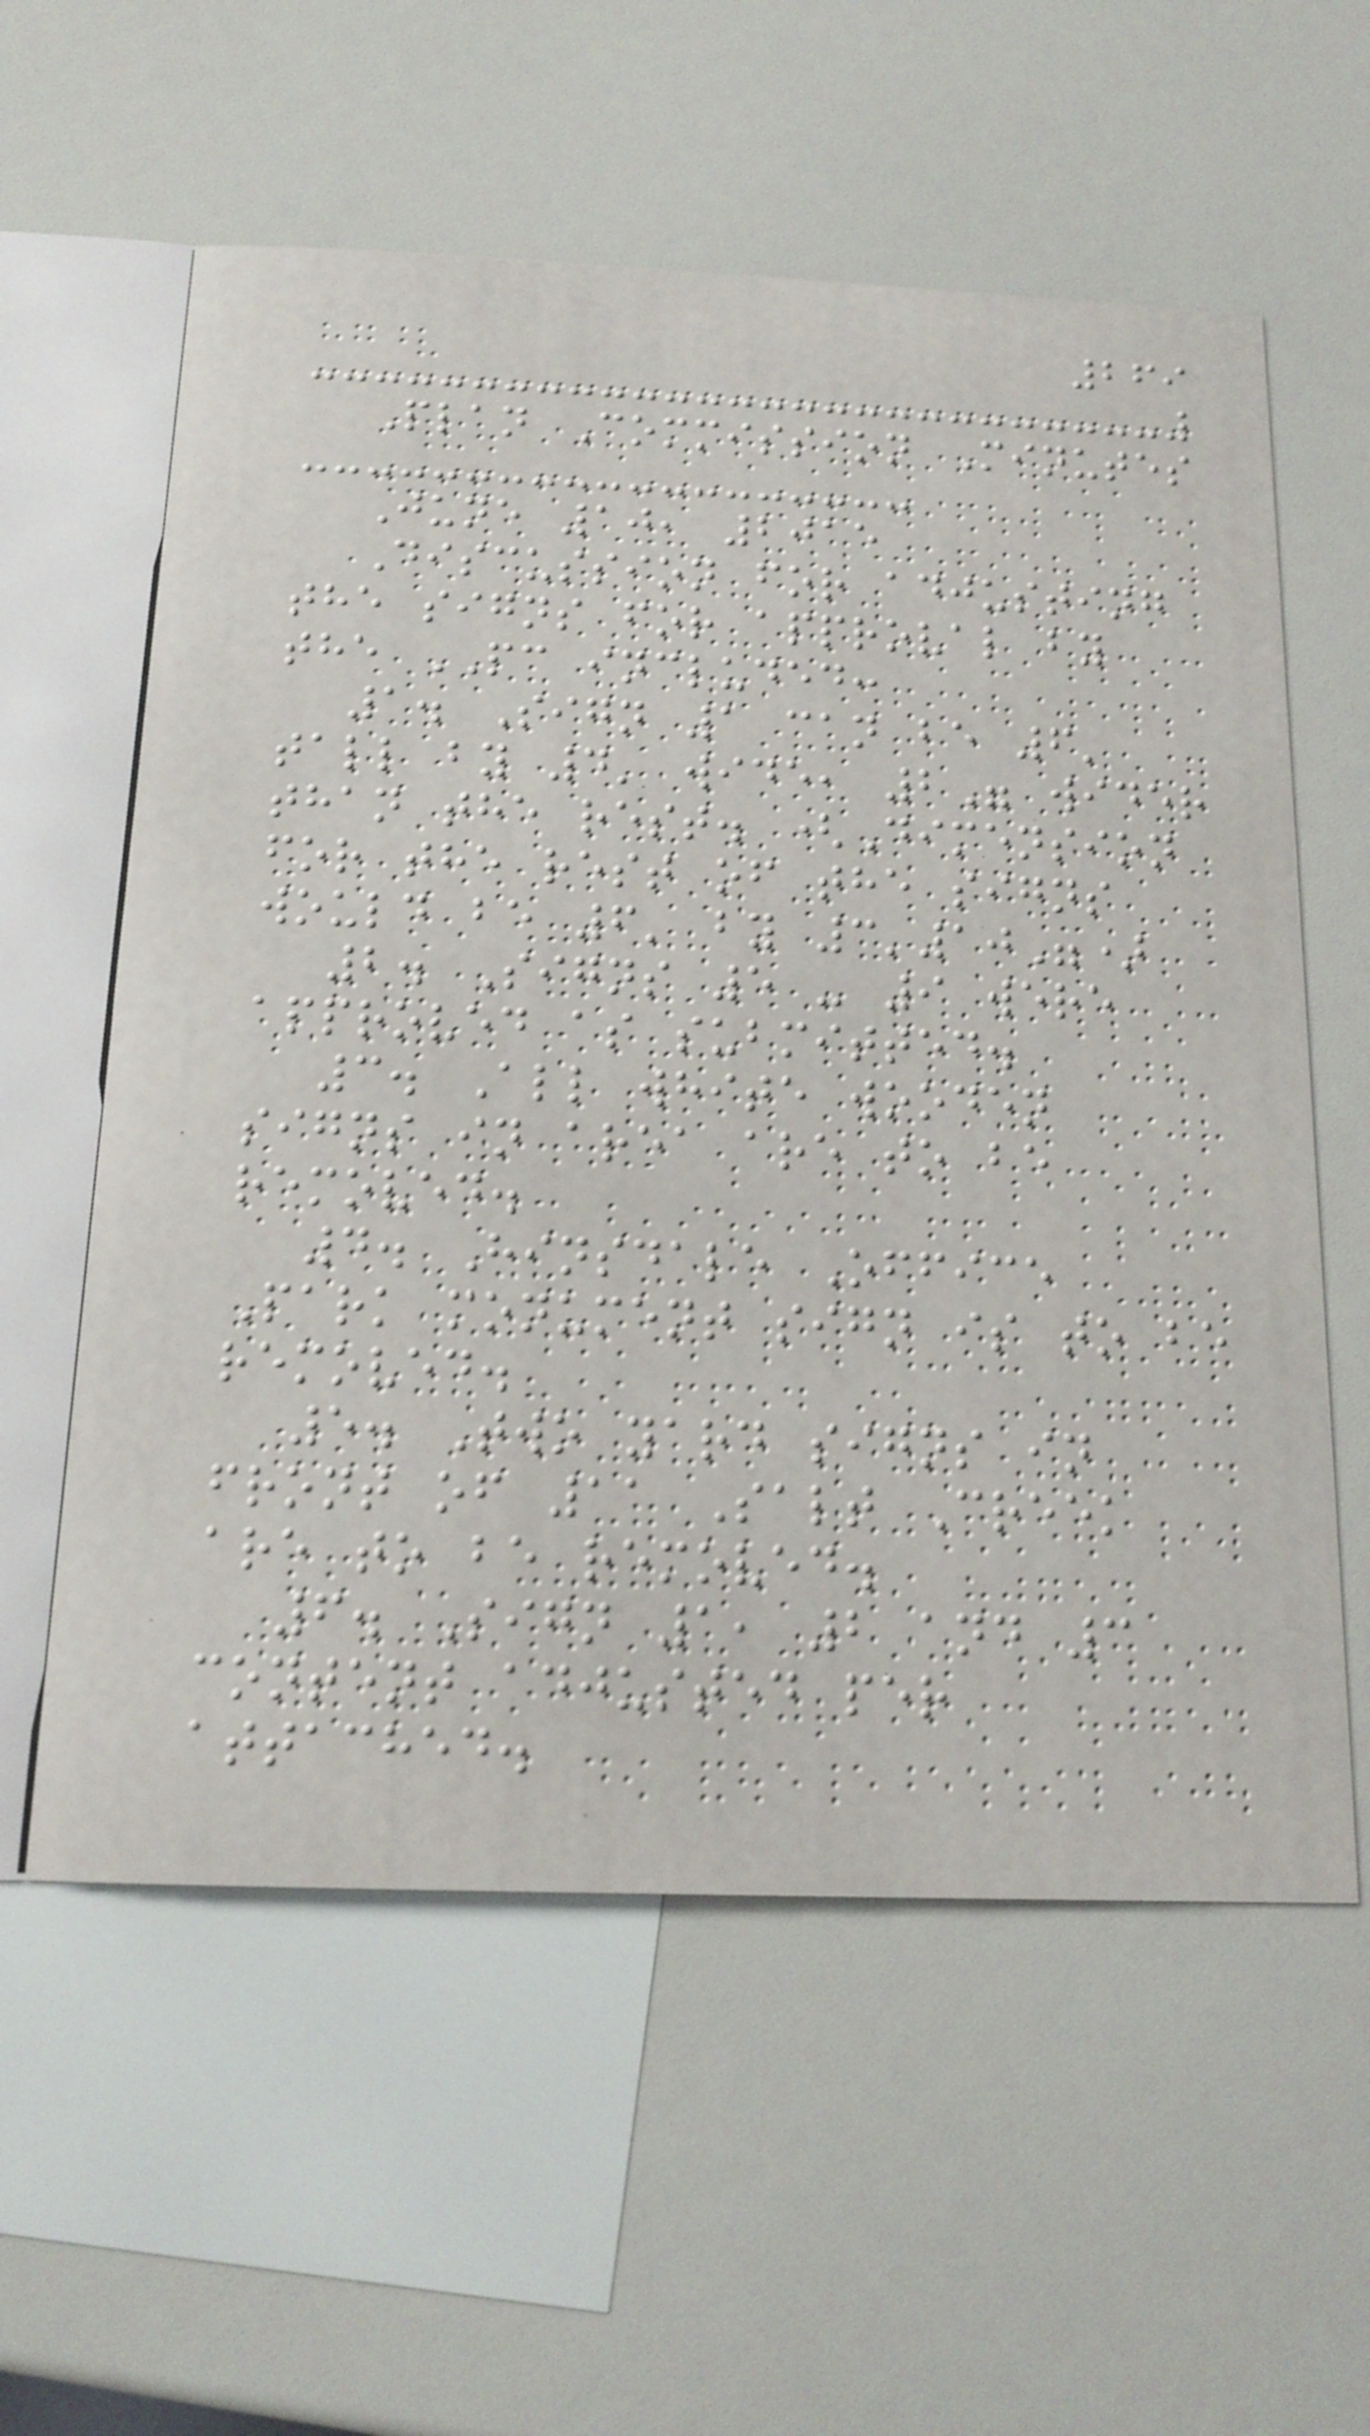269
Plan Commission Minutes
June 10, 2015
Discussion for adjusting
the signs for approval by
the PC included:
1. Sign 1 can be 6'
tall by 4' wide, 2" wider
than the rest. (Dimension
for the rest of the signs
would be 6' by 3'10")
2. Signs 5 - 9 were
approved as submitted.
3. All white wooden
signs in area are to be
removed.
4. Hinsdale Office
Park monument sign is to be
removed.
5. Two yard signs in
front of 11 Salt Creek
are to be removed.
6. Sign 1, 2 and 3
content adjusted per
attached.
